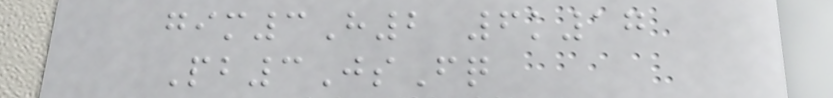gim3H2 6k17
Pb3JsFq
